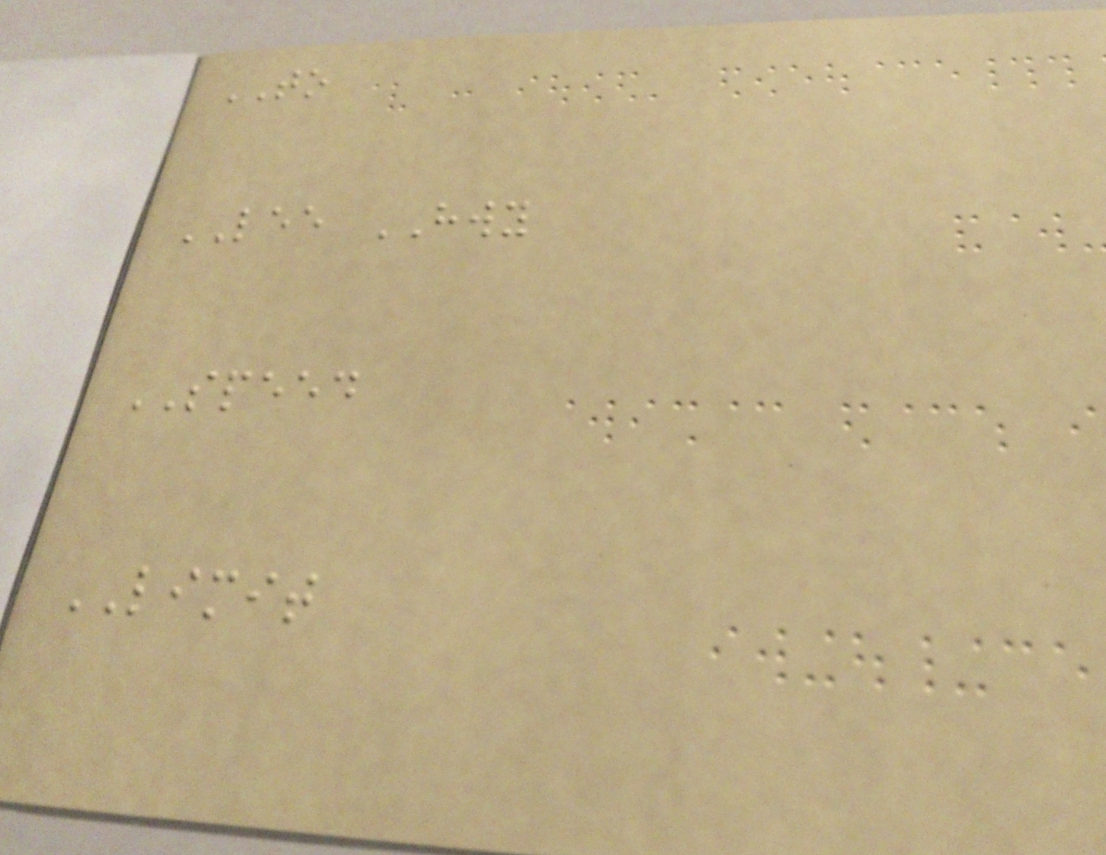TO
LEE HWY
SPEED
LIMIT
